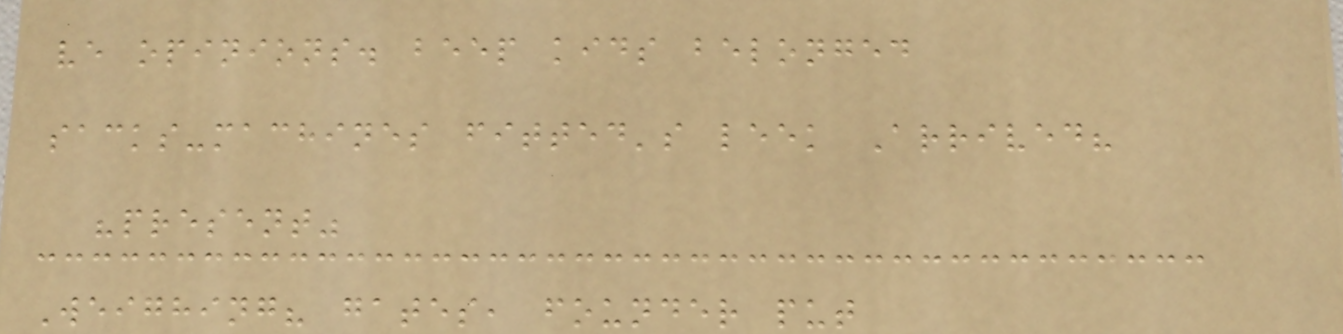ve opinions. beep kids belonged
sacks-machines fitted's leek Arrived?
"present"
Weighing? gates, founder put
